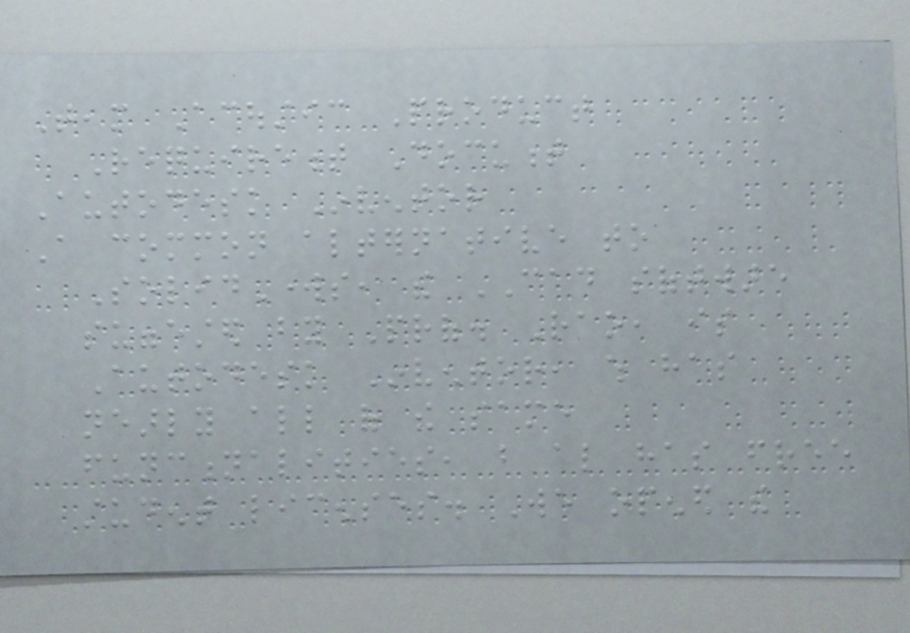Team Acoustic Product
Requirement Document
Autodesk Inventor
A common alternative to
SolidWorks, the CAD software
suggested by Prof. Rao, is
Autodesk Inventor, which has
nearly all of the same
functionalities, but also has free
student licenses. We opened the
